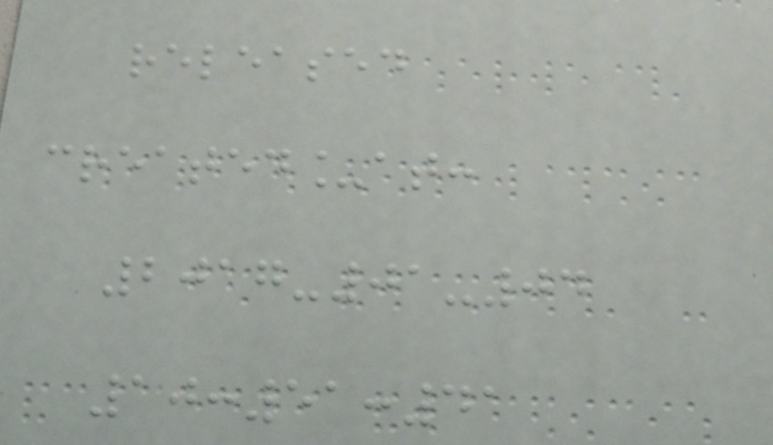released
created_at:
2017-01-04
10:51:41
